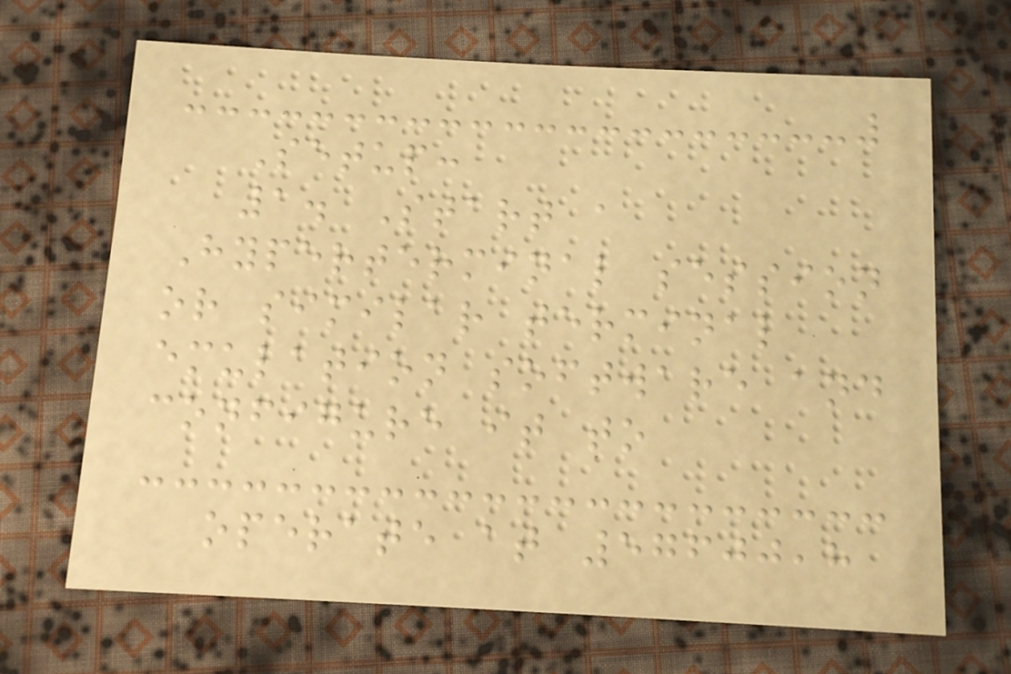Setup:
1. Start a
Hyperterminal session
or similar terminal
emulation software and
configure it to
operate at 57600,8
